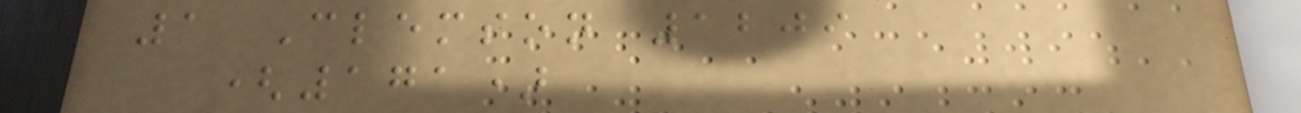1 Clemson 1209
(171)
